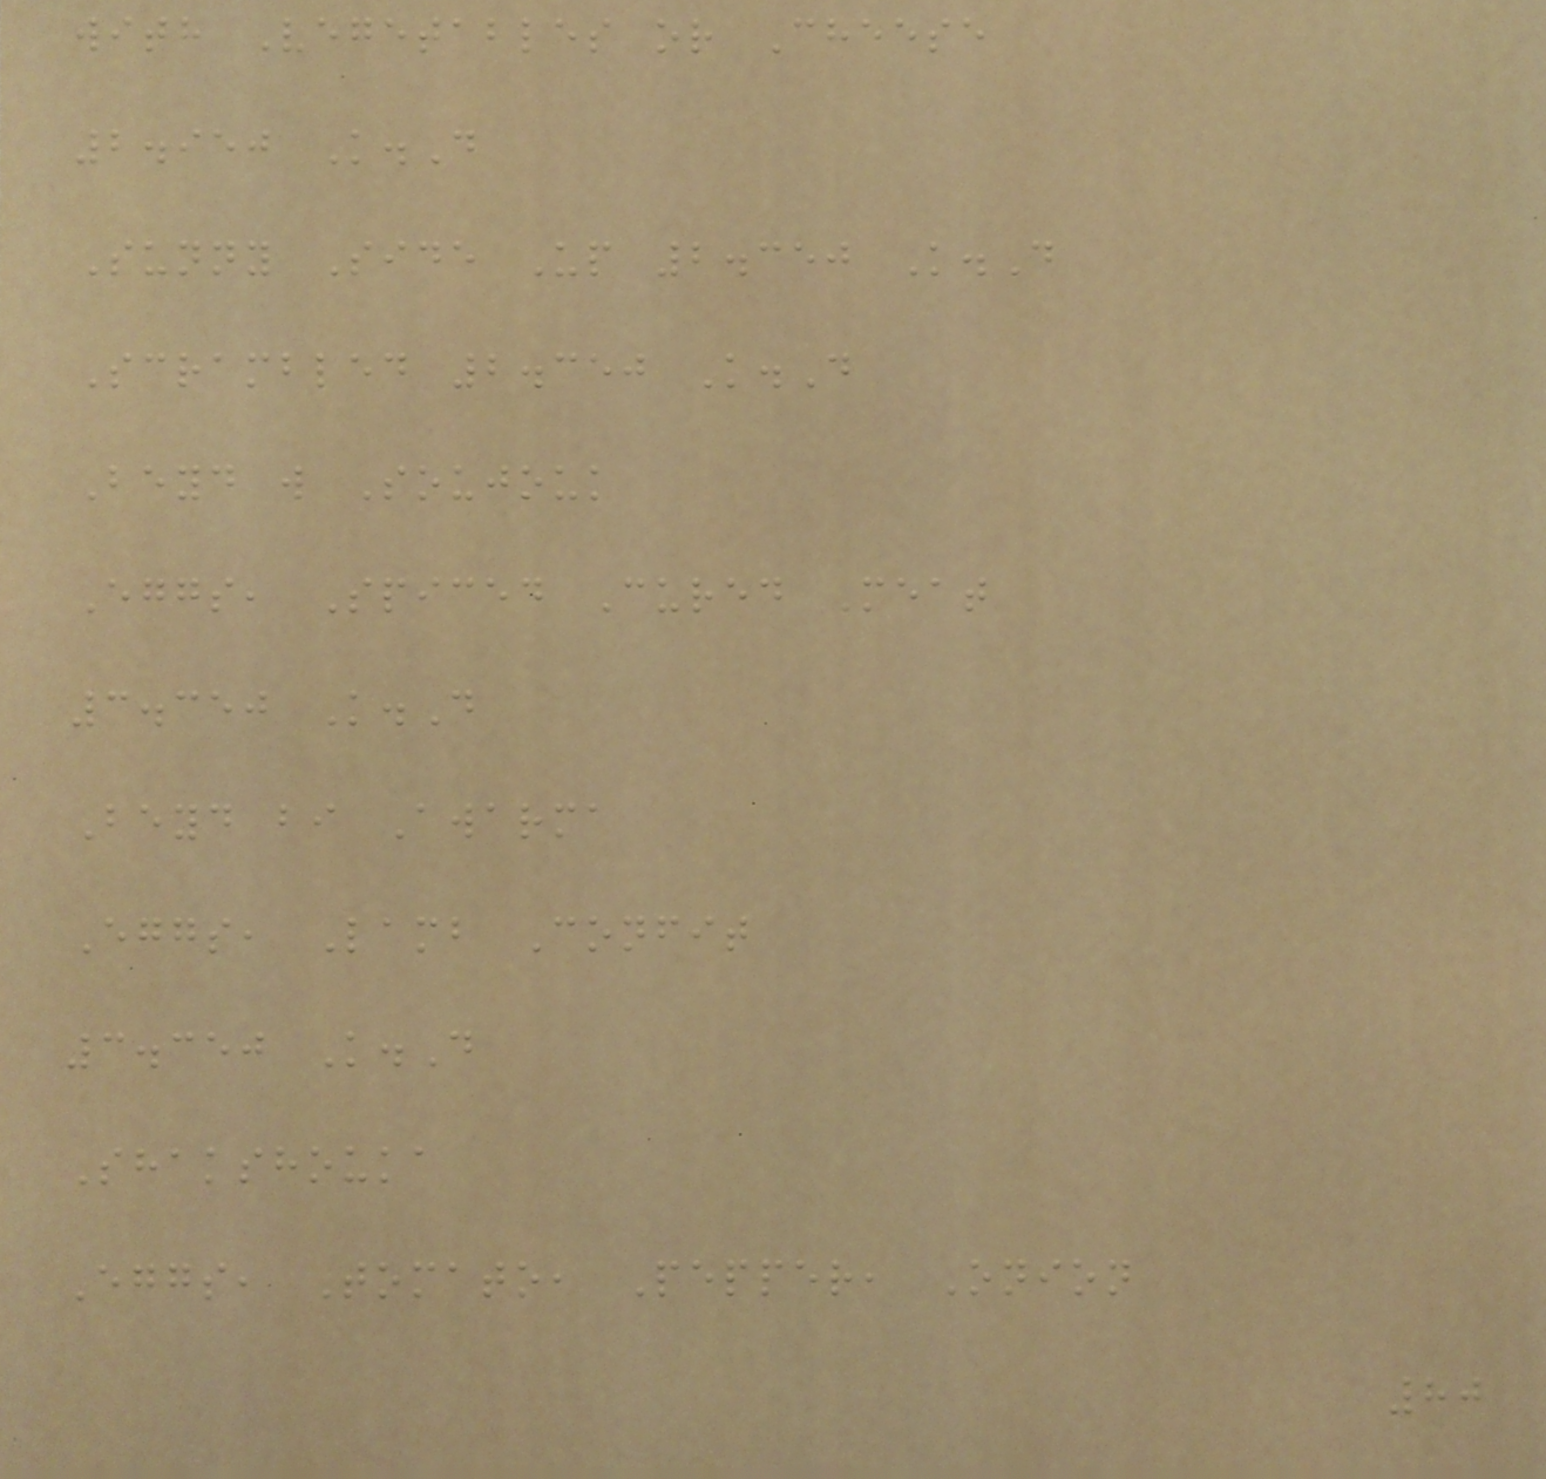with Vegetables or Cheese
2.950 K.D
Sunny Side Up 2.350 K.D
Scrambled 2.350 K.D
Beyd w Soujouk
Eggs, Spiced Cured Meat
3.350 K.D
Beyd bi Awarma
Eggs, Lamb Confit
3.350 K.D
Shakshouka
Eggs, Tomato, Pepper, Onion
80
